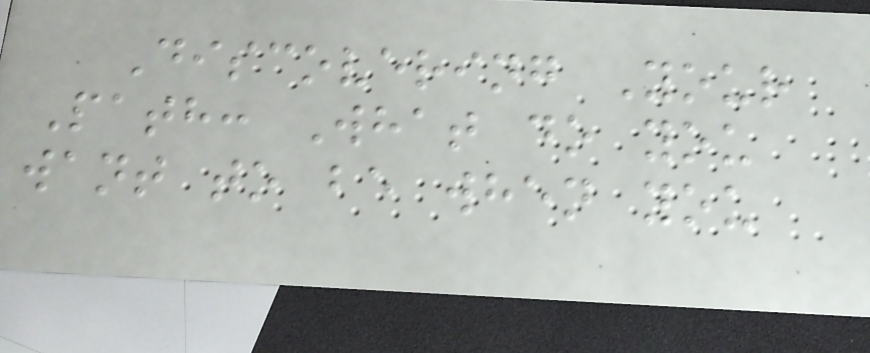Discovering Your
Path: What do you
want to be when you
